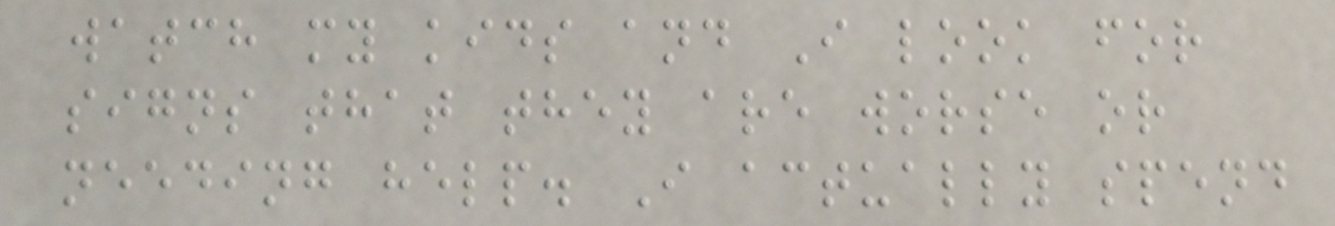watch my kids and I look for
signs that they are worse or
needing help. I actually spend
